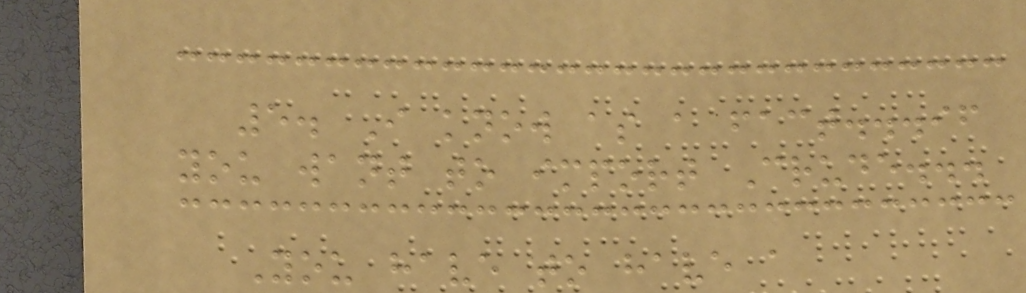5. I know as a fact...if
you want to import Crude...
You have to have a
